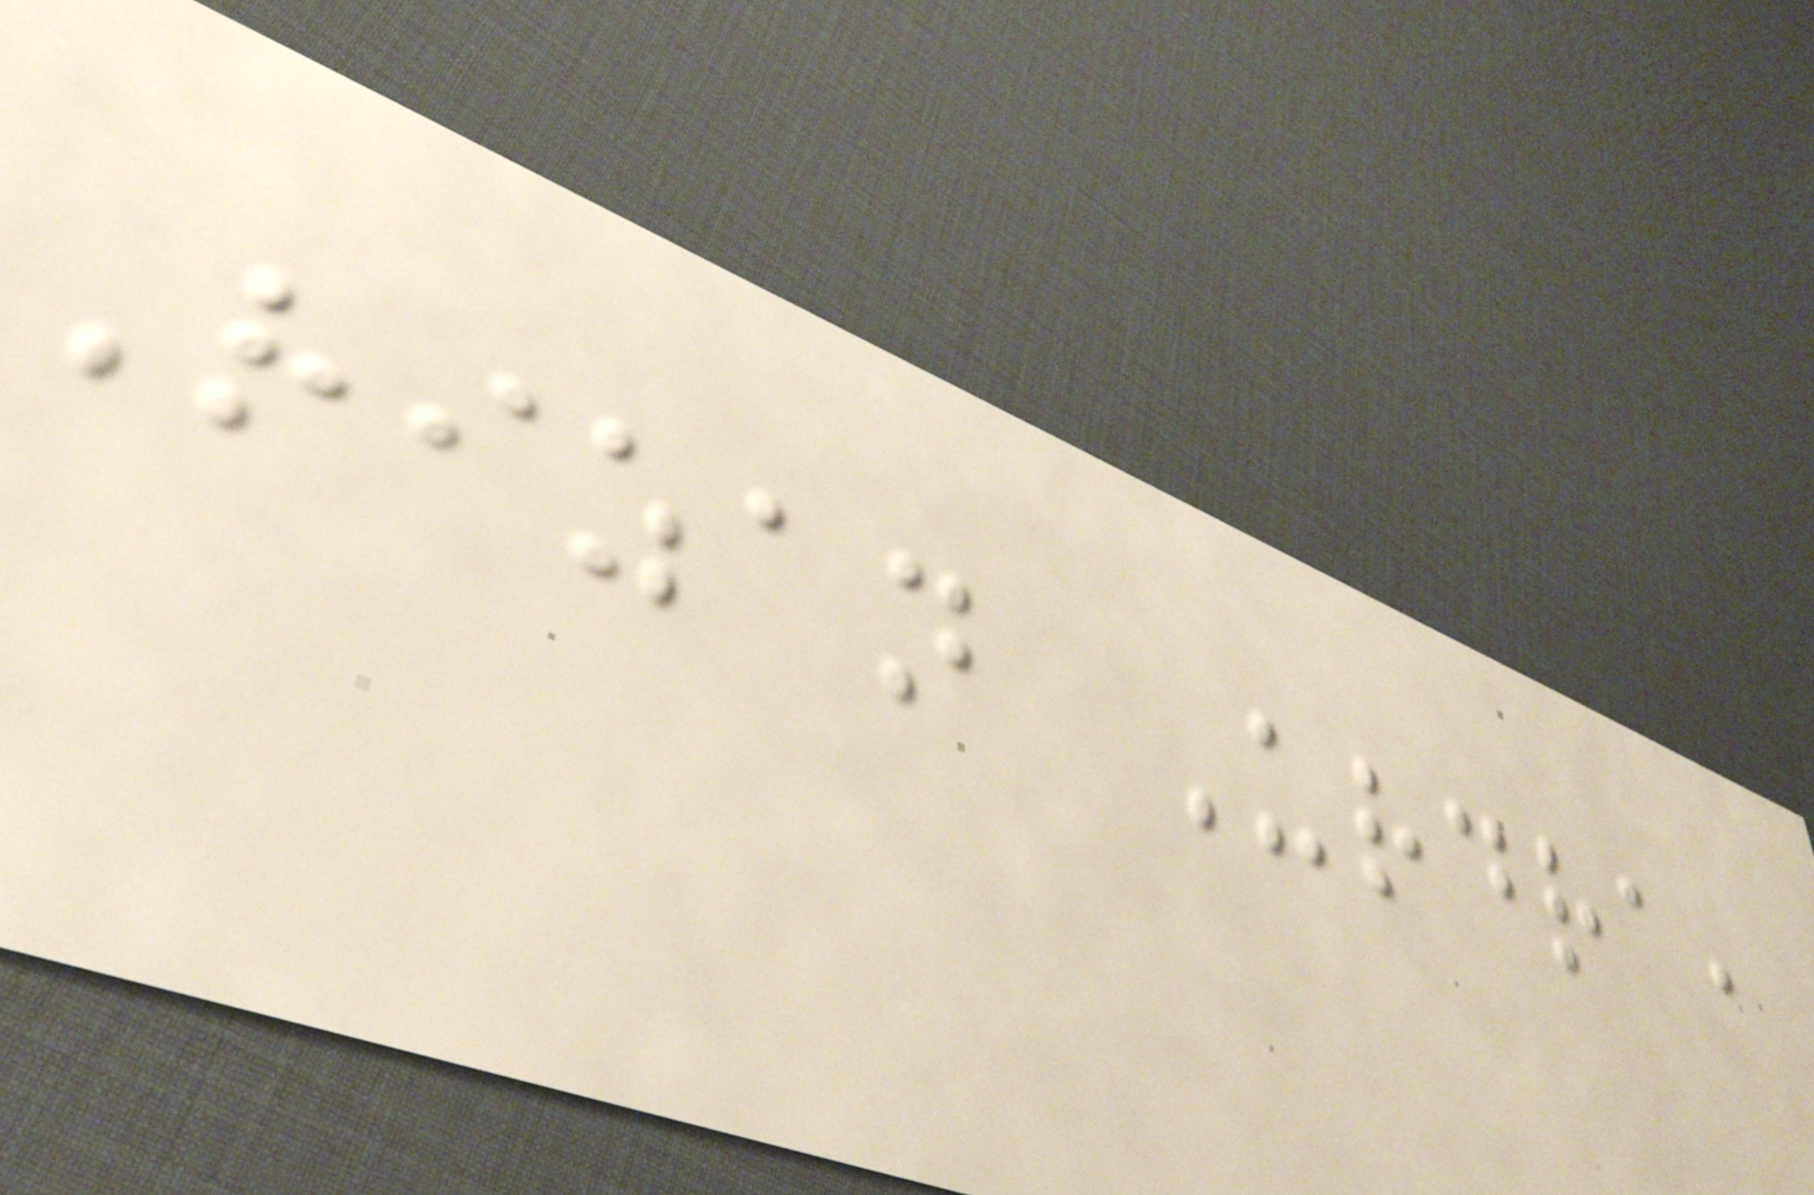Rizan Urdra,
